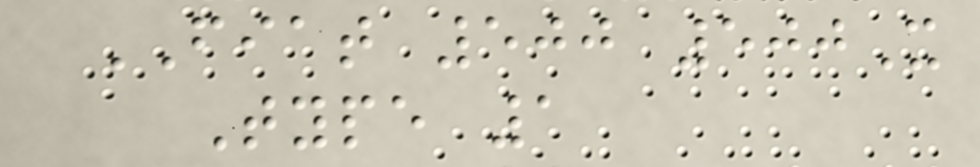FIAT 500 500X
Type 1
